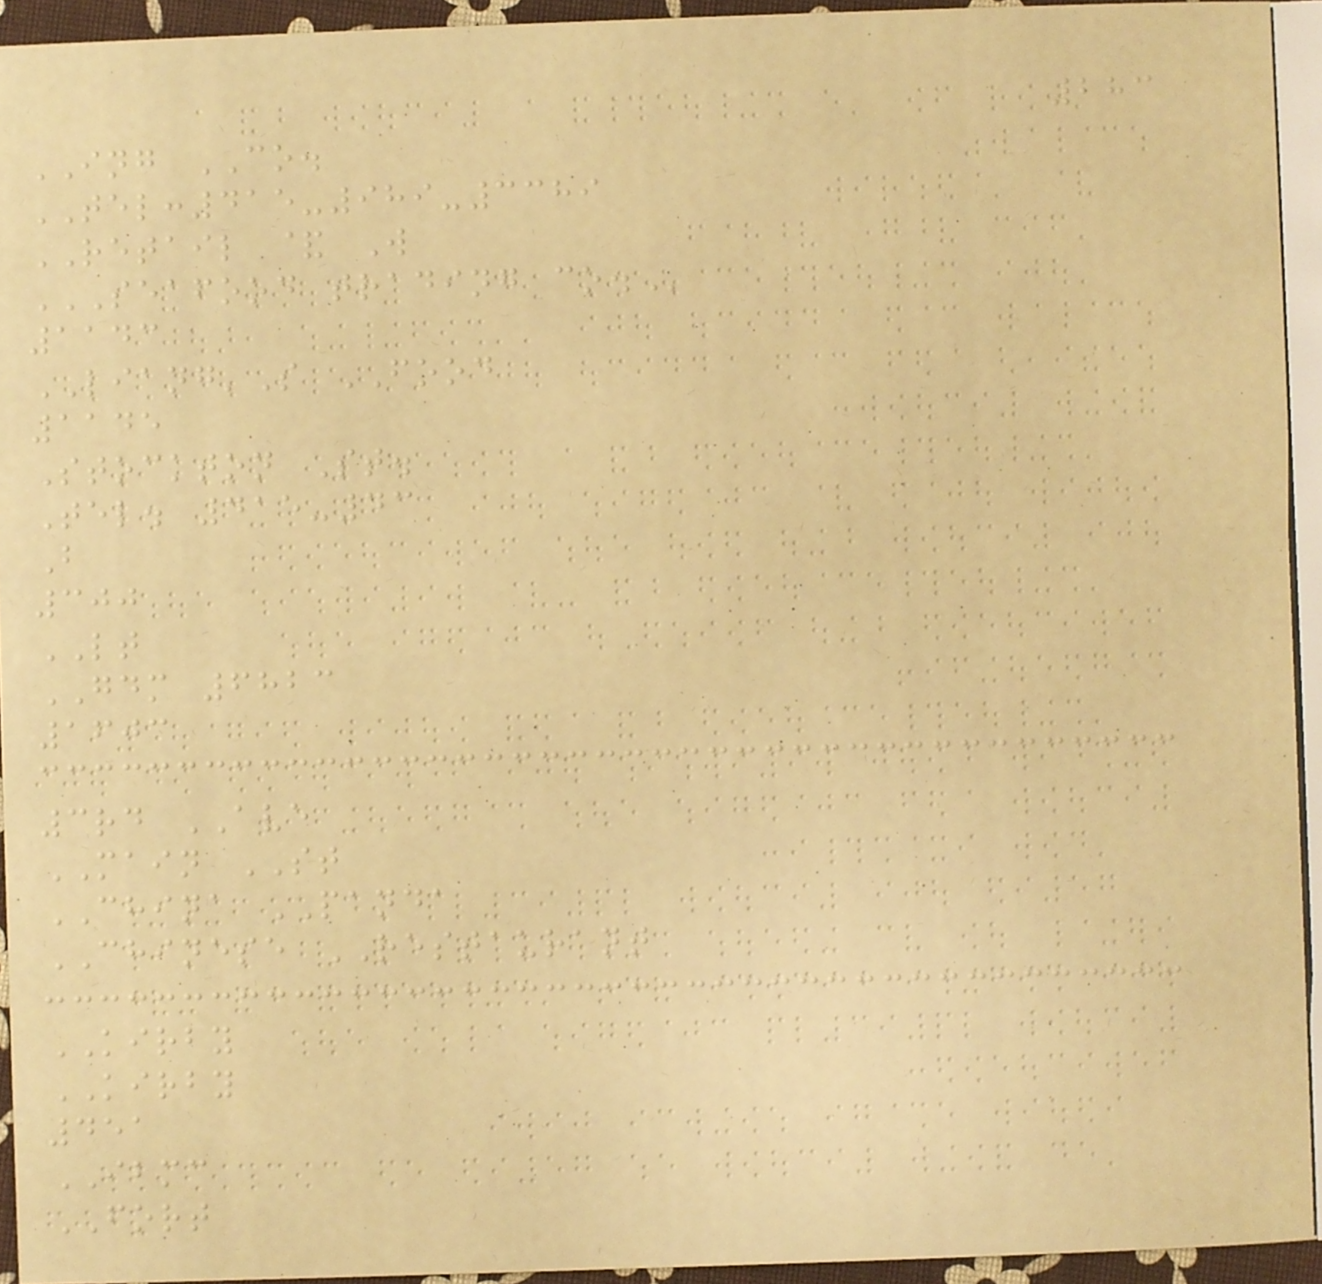283
ING CO.
TEL:415-989-3389
RETAIL & W
SEAFOOD TRADING CO.
1143
LIANG'S FOOD
1145
Stockton St.
Tel. 415-43
B
300
LT
GDM 6823
1603
3rd AVE
MAIN ST
CHINA PANDA
CHINESE RESTAURANT
KIRBY
KIRBY
451
IBMC
FORT
